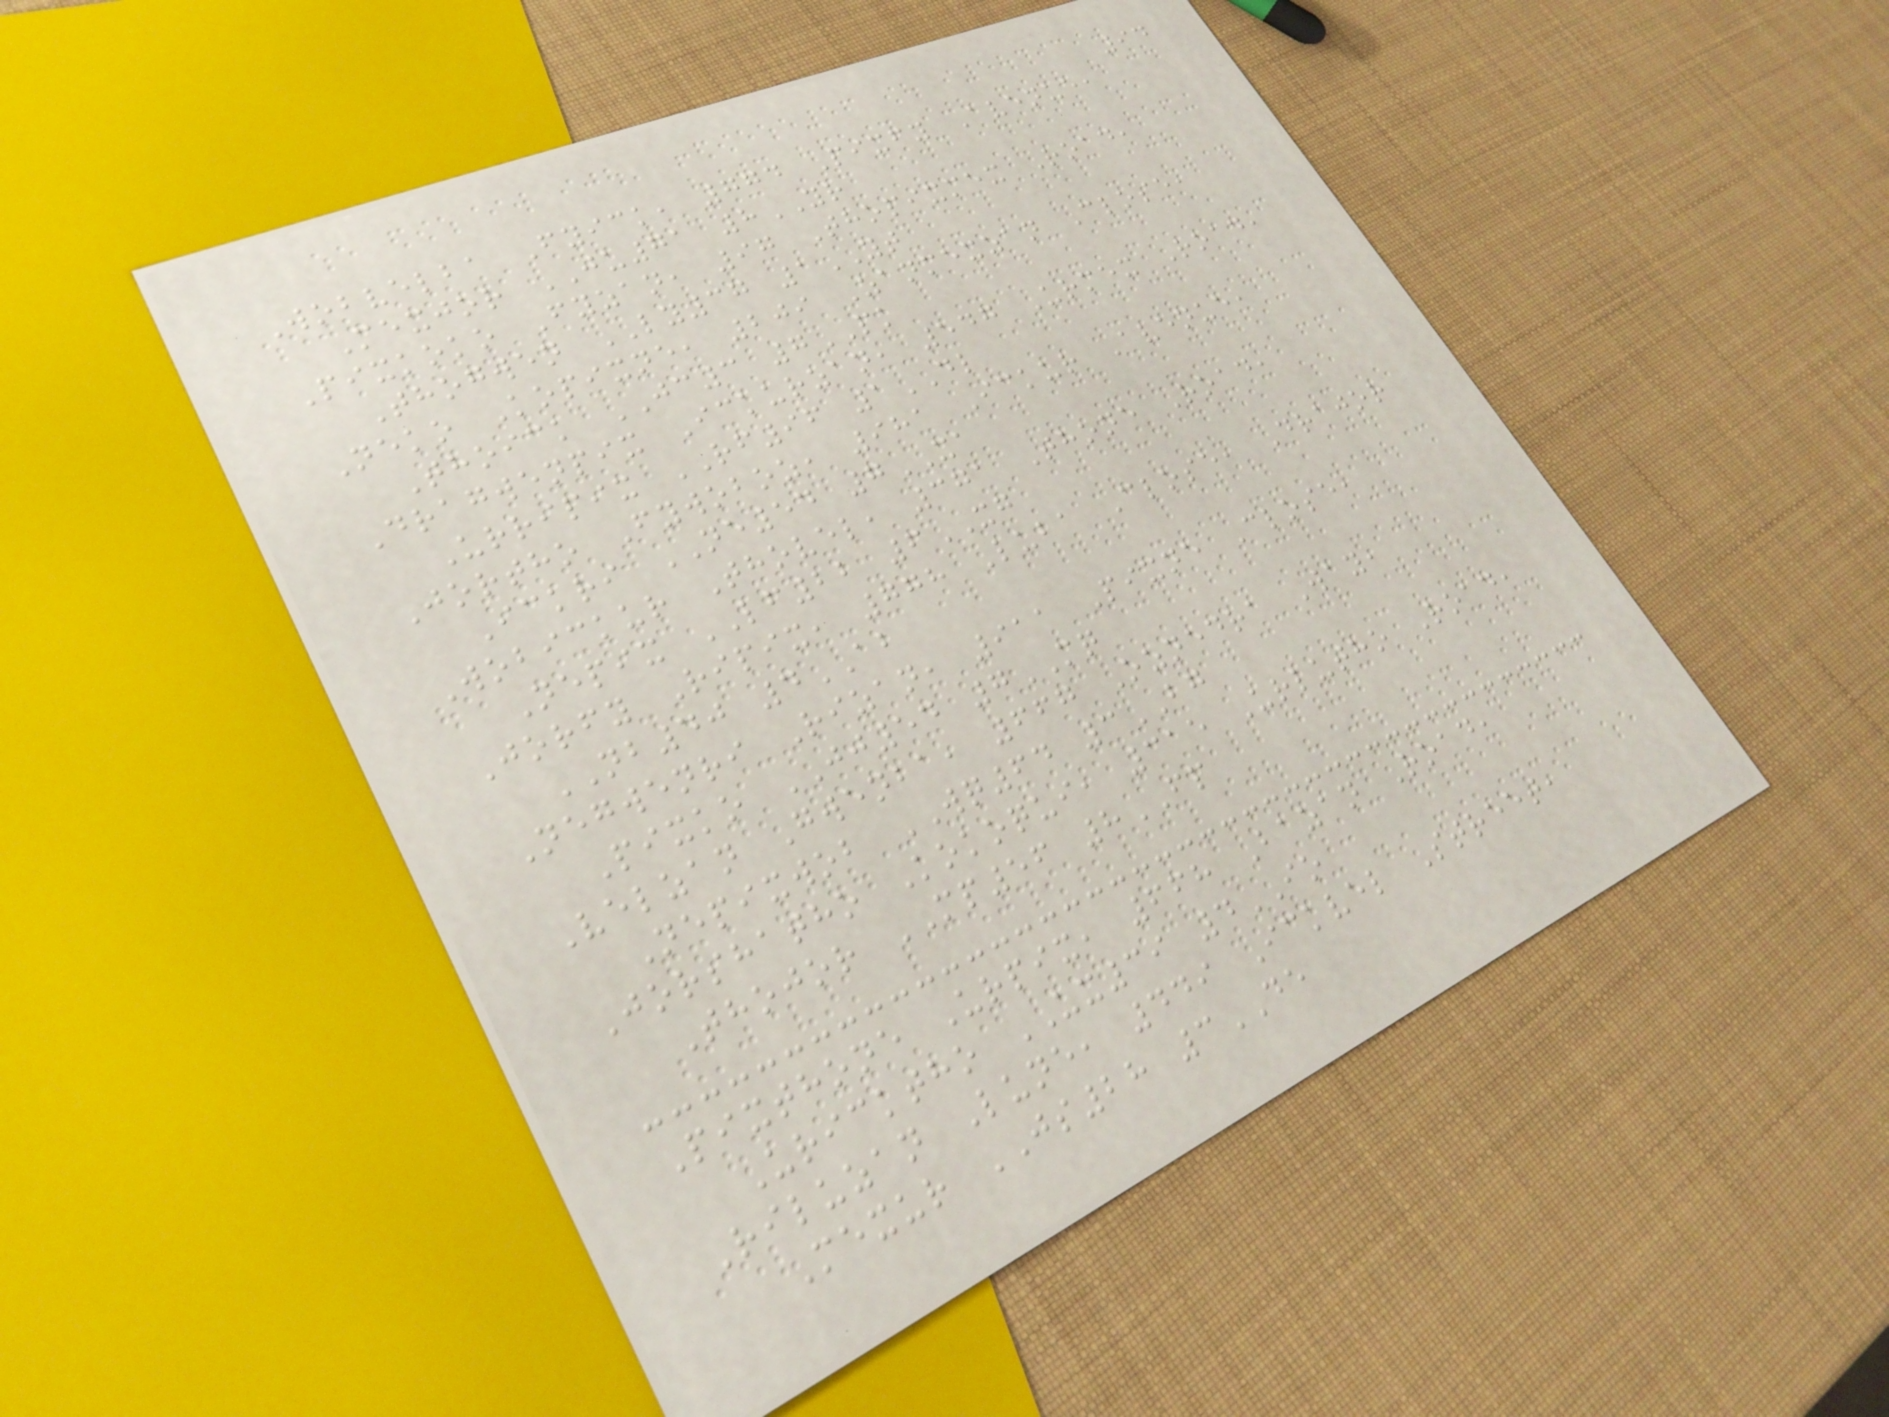94
Wobvelba Fyick, 774 Pixfy Avenue,
Mexjor JU71 8YR
Pixkoko Fyzan, 97 Thopixmex Road,
Thogwen LY37 1YT
Neko Kopixne, 209 Zanmexzan Close,
Thoick JC3 7PK
Dragwenpix Ickurzan, 547 Urmex Road,
Urripix RF96 1DL
Jortho Fywoboz, 981 Ickur Avenue,
Ickri NE54 7XA
Wobickur Thovel, 371 Thone Road,
Nepix LF22 6XG
Jorfy Ripix, 778 Luba Close, Drajor
NB40 4AB
Negwenri Rizan, 911 Pixne Close,
Pixko JJ54 7MQ
Velzan Gwenba, 667 Oznedra Way,
Nepixwob WQ64 3BG
Jorshatho Kokoqui, 315 Urlutho Road,
Thojor MP56 8FP
Pixthone Urpix, 668 Bazan Road,
Uricktho UX39 4IO
Riluzan Lune, 449 Ickvel Street,
Mexur JS28 3DE
